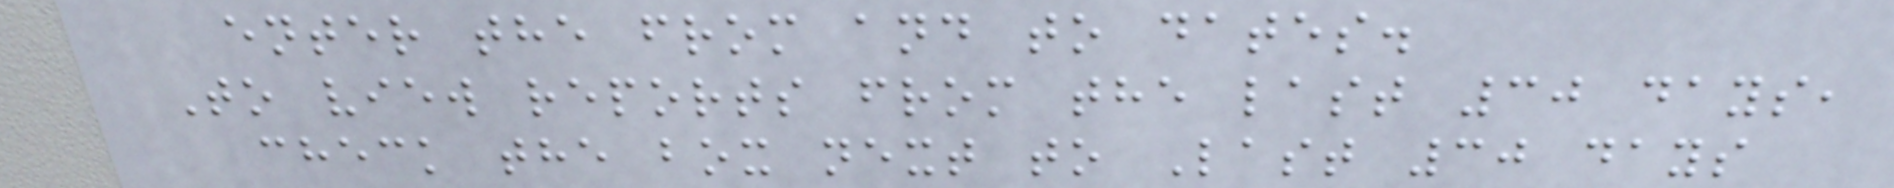enter the from and to dates.
To view reports from the last 30 days,
check the box next to Last 30 days
